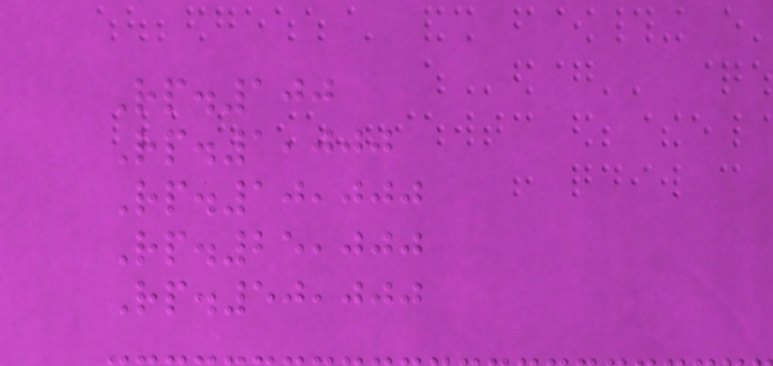Rp.100
Rp.1,000
Rp.10,000
Rp.25,000
Rp.50,000
